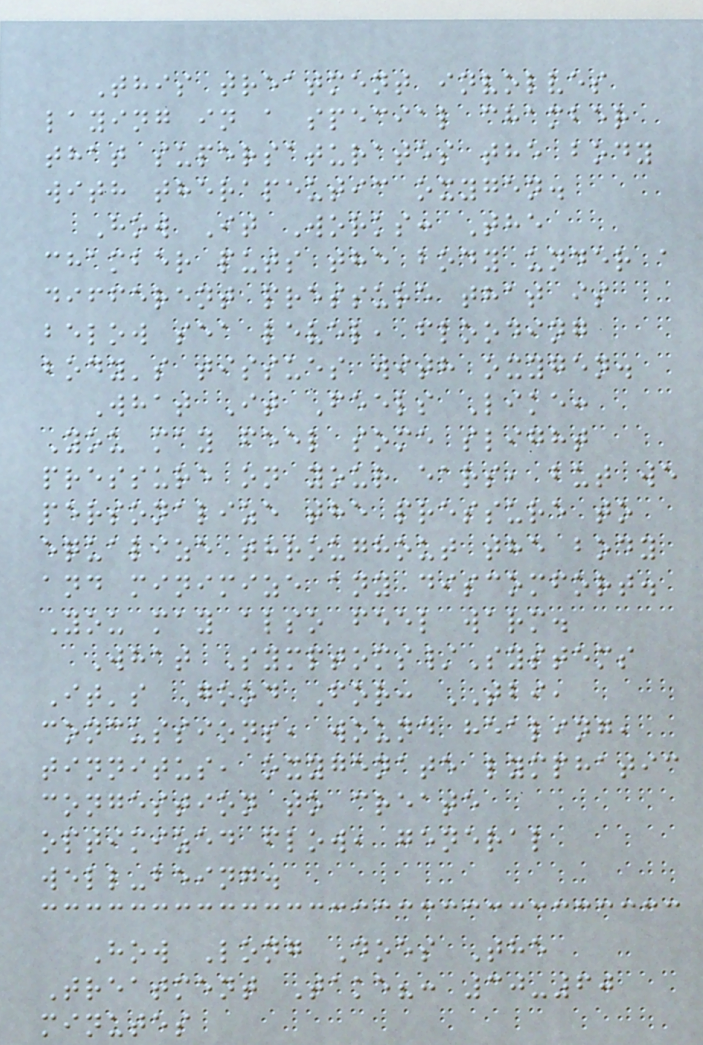This treatment involves
laying in a special chamber
that supersaturates the body
with therapeutic oxygen.
How It Works: The
chamber puts the body under a
different pressure that is
below sea level, flooding
body's tissues with oxygen.
What It Feels Like:
You may feel some slight
pressure on your ears, but we
personalize the pressure to
equalize throughout the body
and minimize any discomfort.
You may also feel warm.
What Symptoms/Systems
It's Good For: TBI,
concussions, wound healing,
tinnitus, oxygenate lymphatic
congestion to create
optimized flow, general
well-being.
How Long Does The
Treatment Take?: 30-60
minutes
